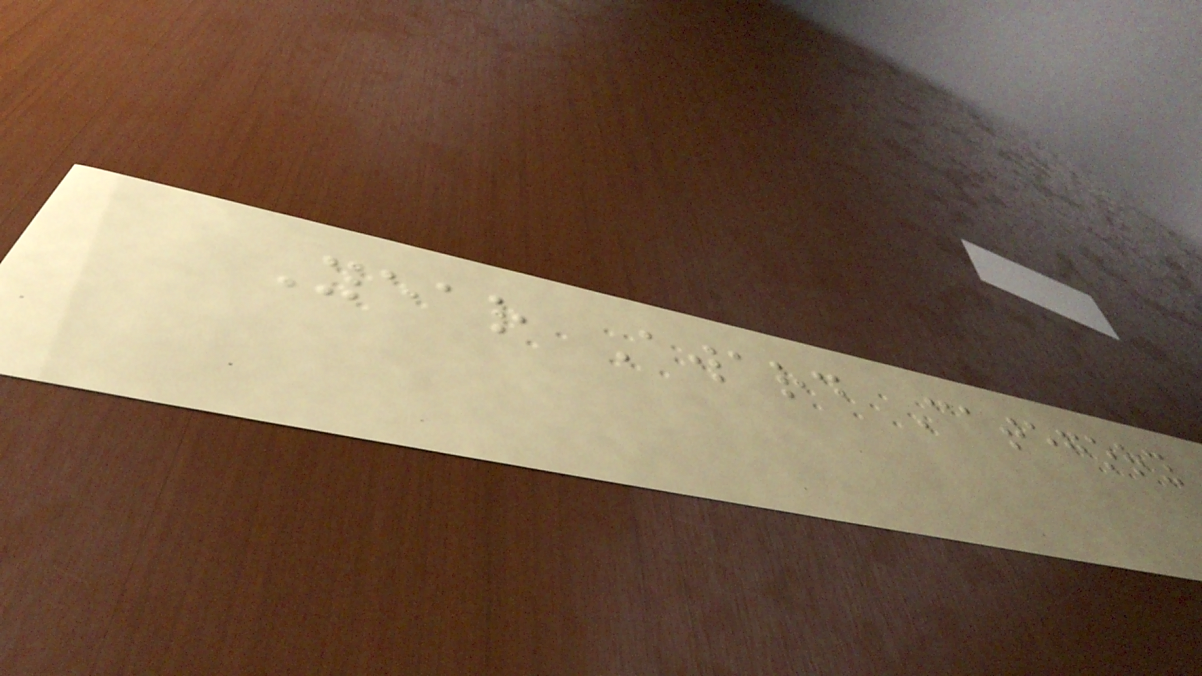Year Award Category
